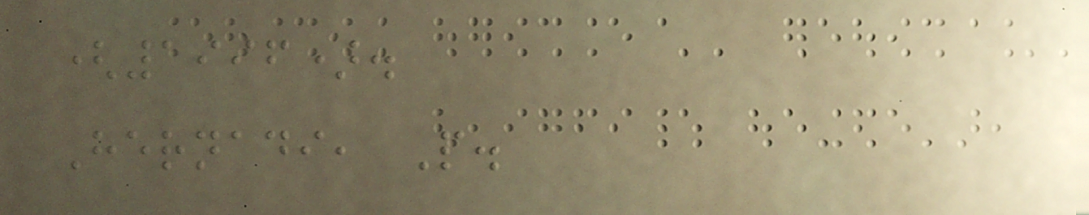(1996).
Hernadi, P.
